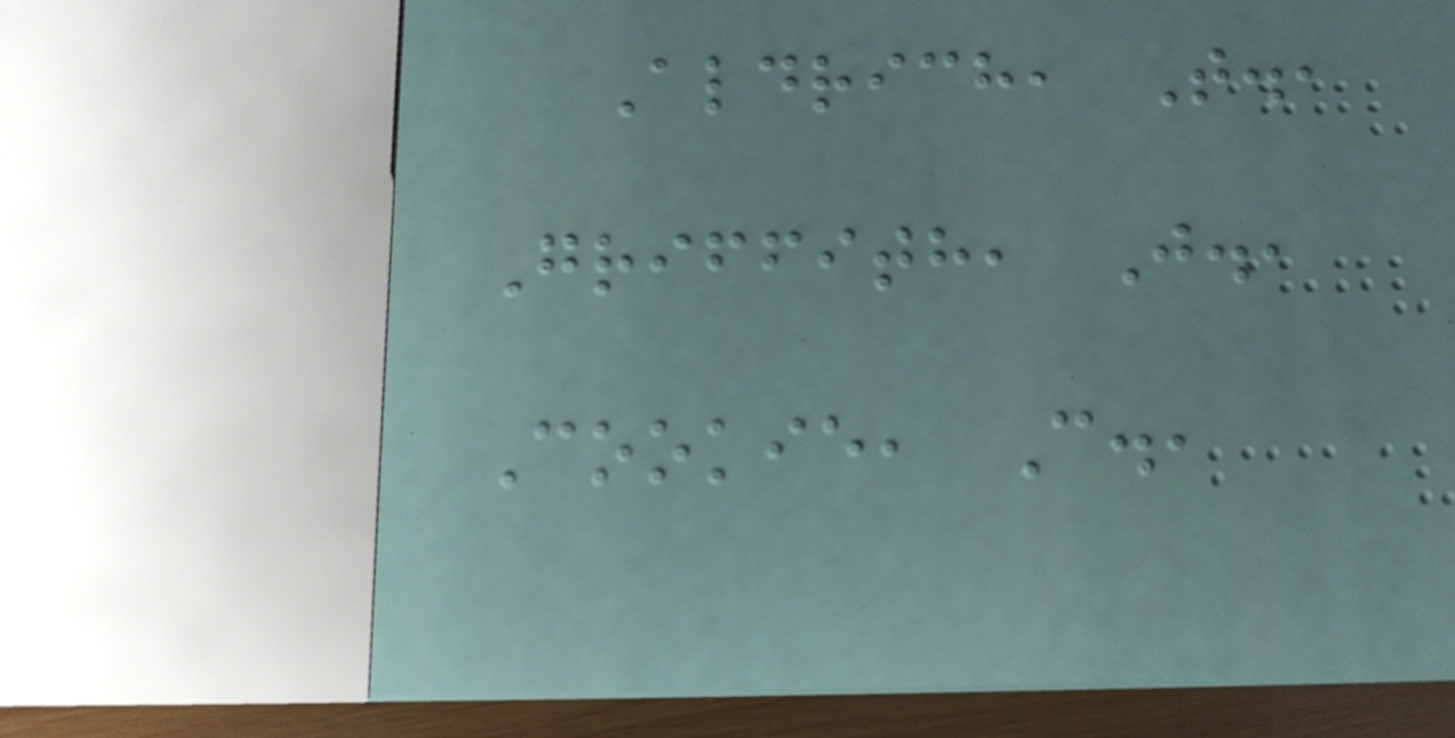Aldrich, T.,
Griffith, J.,
Cookie, C.,
